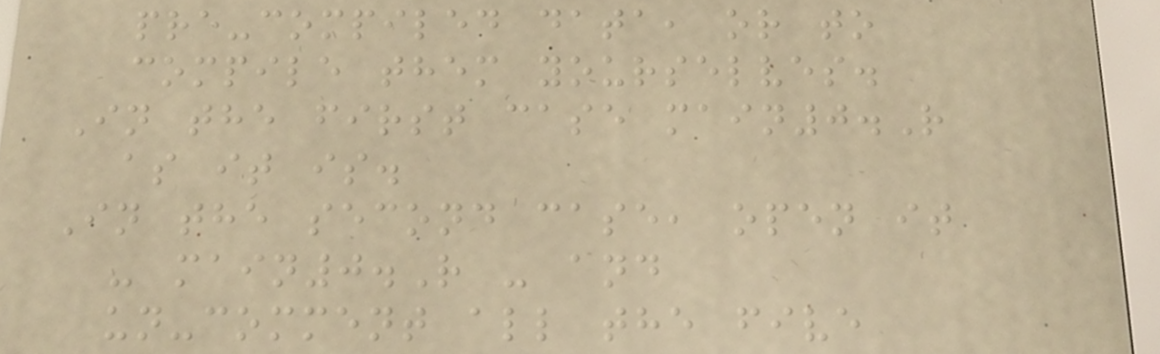pre-compiled data, or to
compile them yourselves.
In the first case main0.R
as it is.
In the second case, open it
- main0.R - and
un-comment all the five
